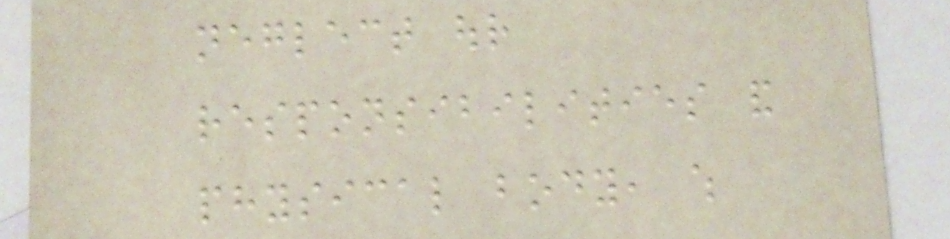neglect our
responsibilities and
physical body, which
